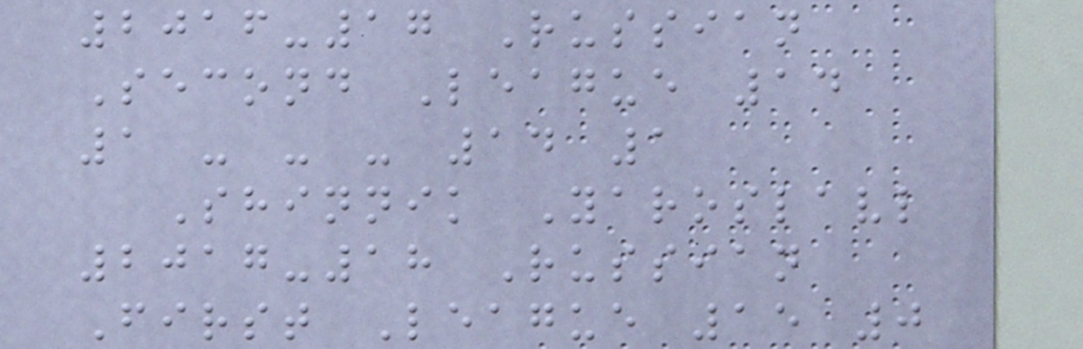2016-17 Russian
Second League 14
1 - - - 14 1
Shinnik Yaroslavl
2017-18 Russian
First League 15 0
